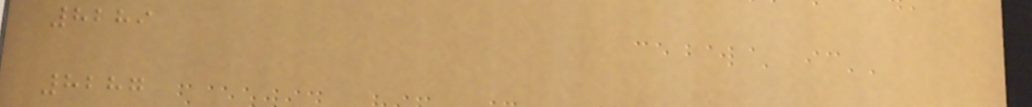8289
8287
